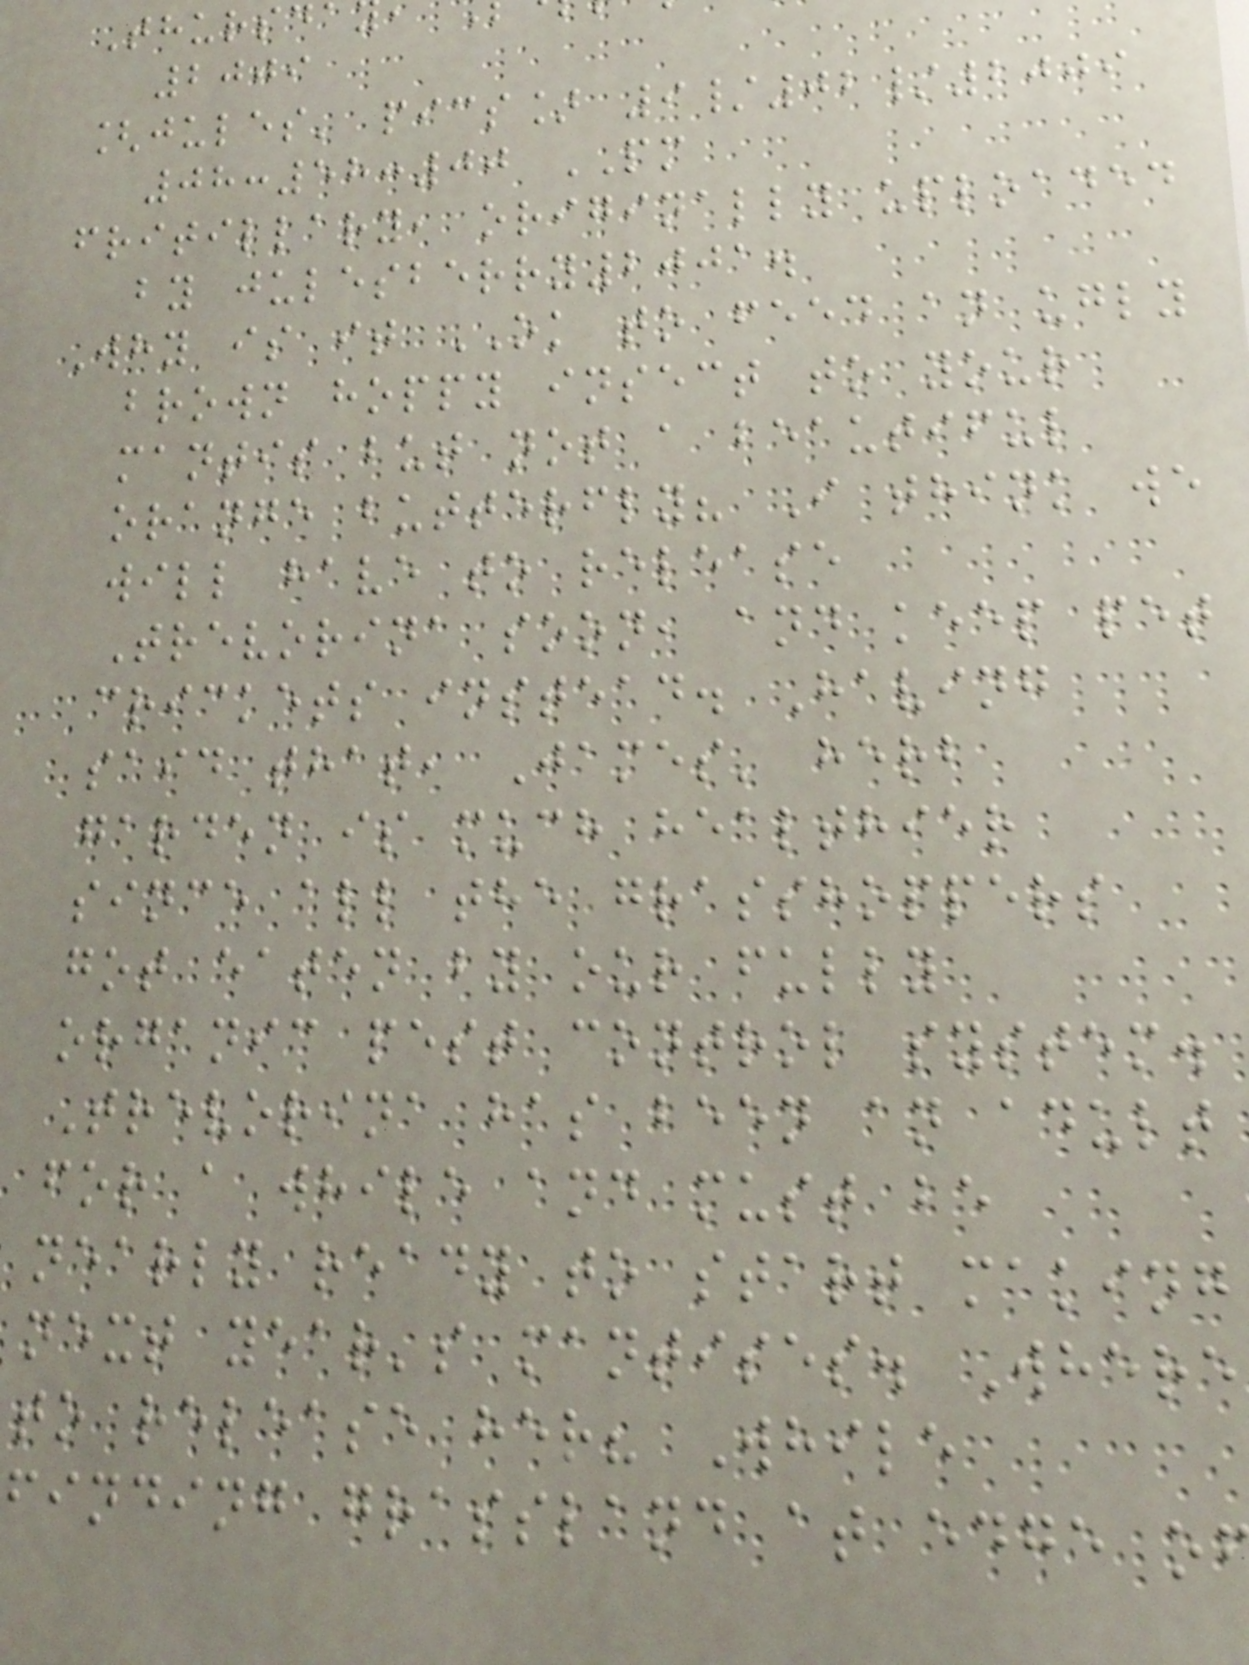Thursd
2009
[jules' pics] 9/02/2009
08:58:00 PM
fritillary, originally uploaded
by julesberry2001.
Why is it OK to feed an ugly
brown hoppy insect to your
mantis but not a beautiful
orange butterfly? I think we
will have to release
Trevorina soon, and keep pet
crickets instead. Having
said that, James' herb
garden is much healthier
since all the grasshoppers
got eaten by our fully
organic pest control system.
Trevorina has been an adult
for a while and must be
nearly ready to start making
next year's mantises. Where
to release her? While
finding grassland at edge o
